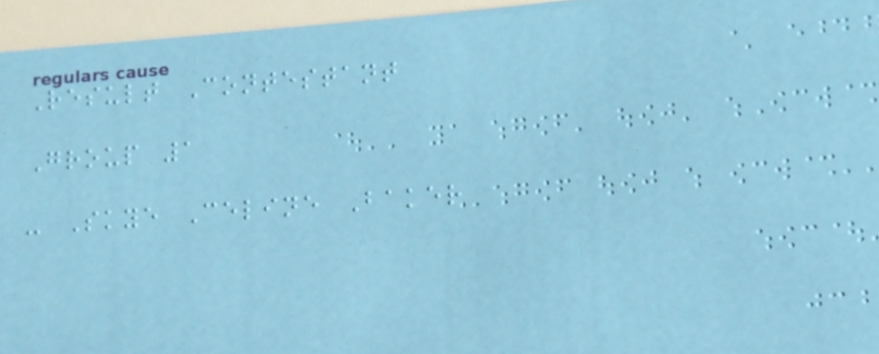Result Contestant
Group 1
- Skye Celine Baker
